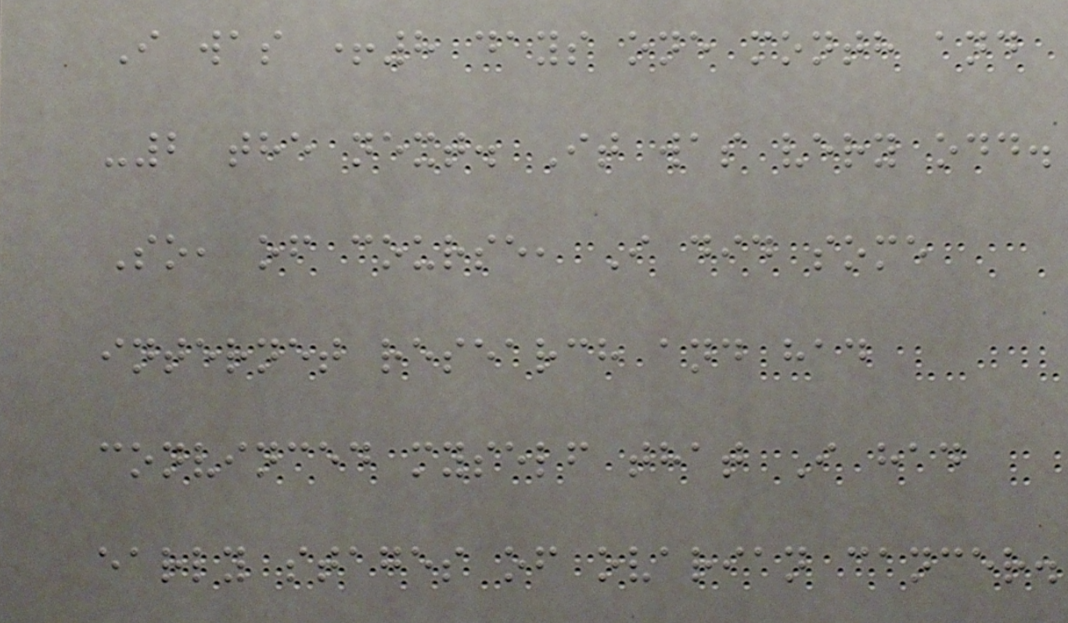I was +8 days one month and
-2 the next. It was very odd.
So, of course, I did some
internet research and had
convinced myself that I had
early stages of ovarian cancer.
